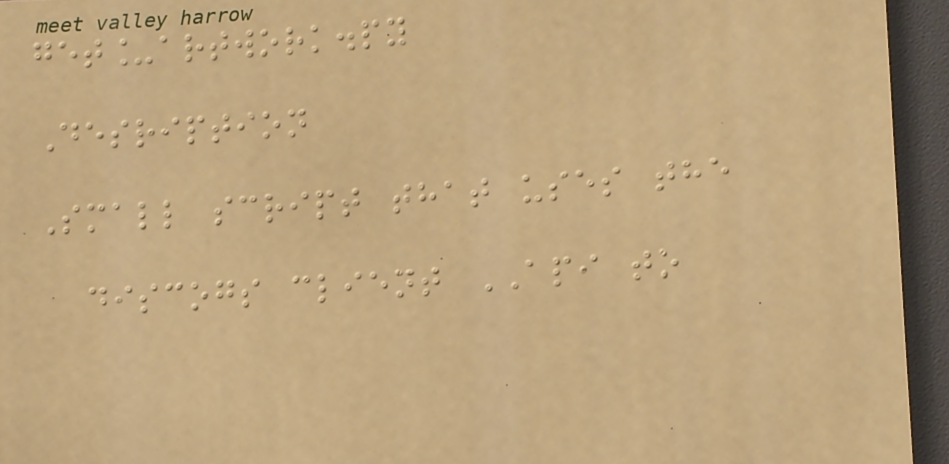get_artwork.py
Desription
Small script that uses the
discogs client API to
